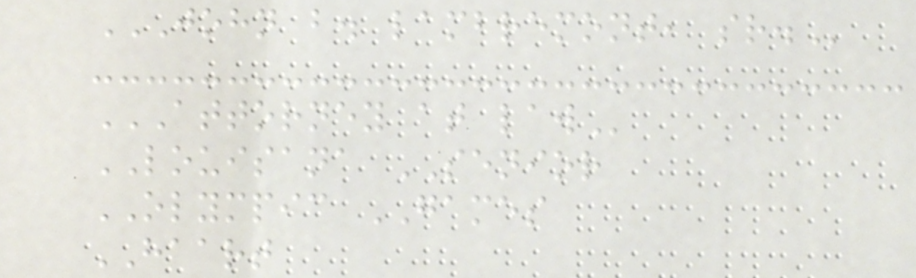JOHN B. LAMBREMONT, SR.
ATTORNEY AT LAW
LOUISANA SENIOR
OLYMPIC GAMES
HAART
